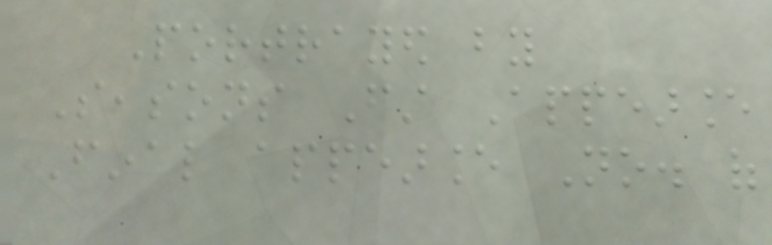Portrayed by
Seasons First Appearance
Final appearance No. of
